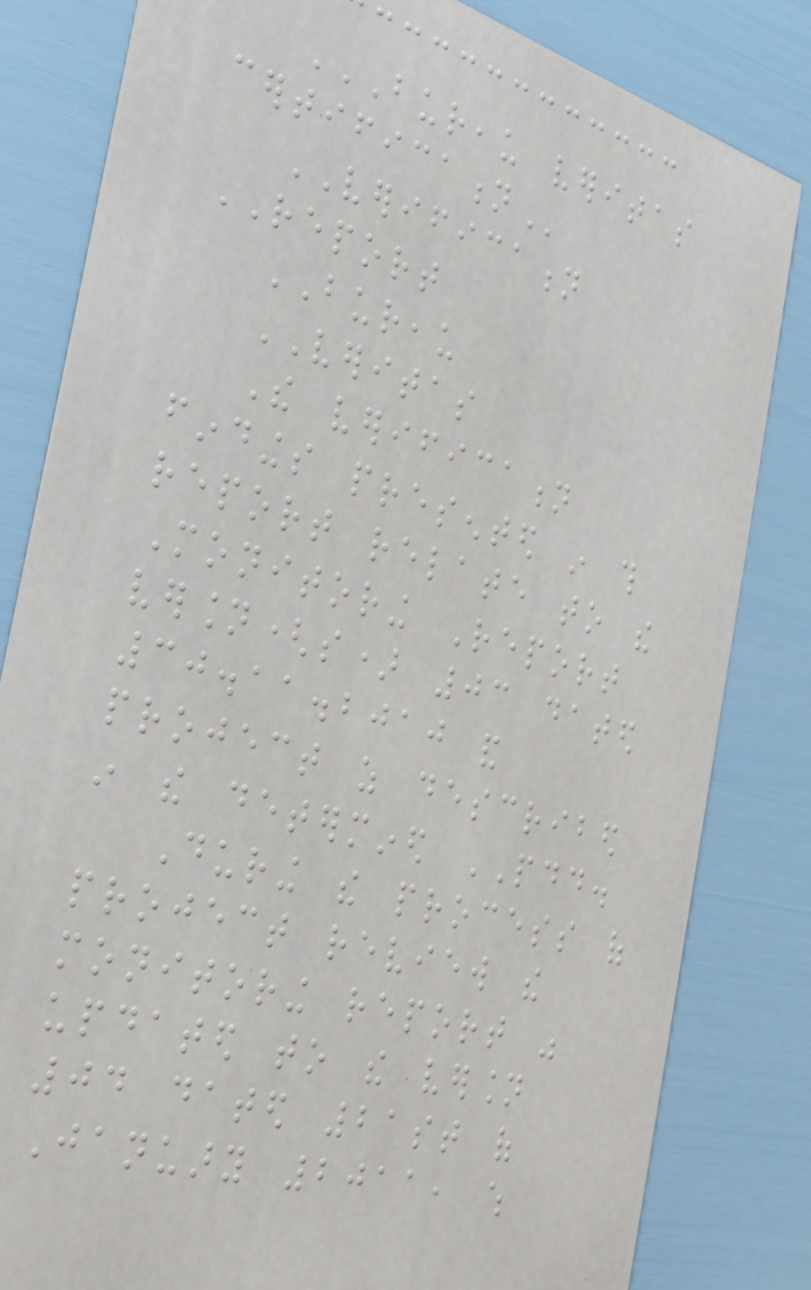BUREAU VERITAS
CERTIFICATION
VERIFICATION
REPORT
BUREAU
VERITAS
The verification
findings presented in this
report relate to the
Monitoring Report
version(s) 03 dated
30.11.2010 and
project as described
in the determined PDD.
During the process of
project review the
monitoring report was
updated to the version
04 dated 21st of
January 2011, which
